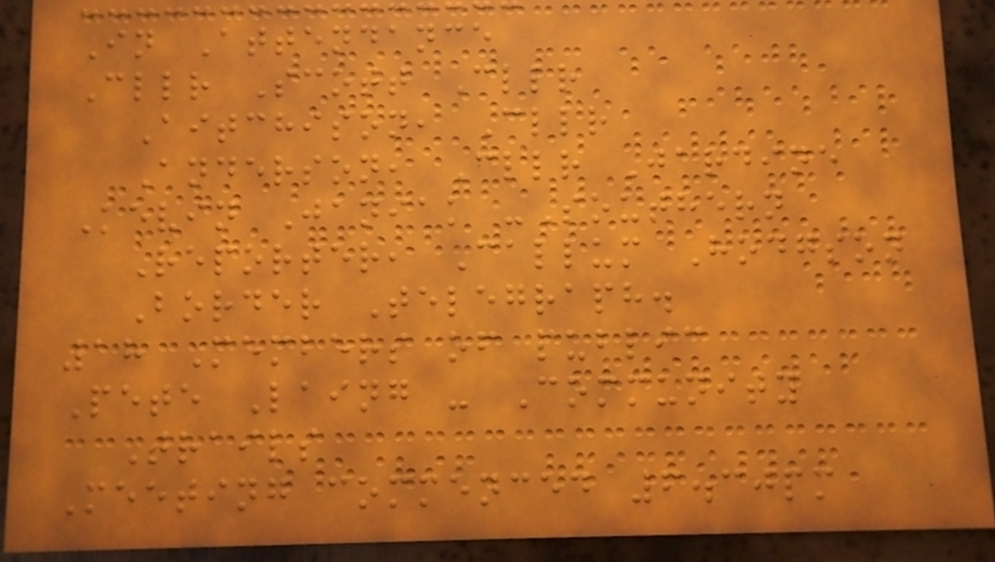In Attendance
Cllr Scott Cllr
Aitchison, Cllr
Anderson, Cllr Jardine
Kevin Janiak -Southern
Reporter, Callum Hodgson
Border Telegraph.
18 Members of public
Pete Laing - Community
Trails
Meeting commenced 6.30pm
